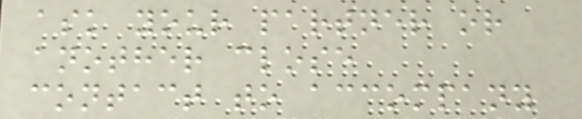ask your partner or
another close
contact to accompany
